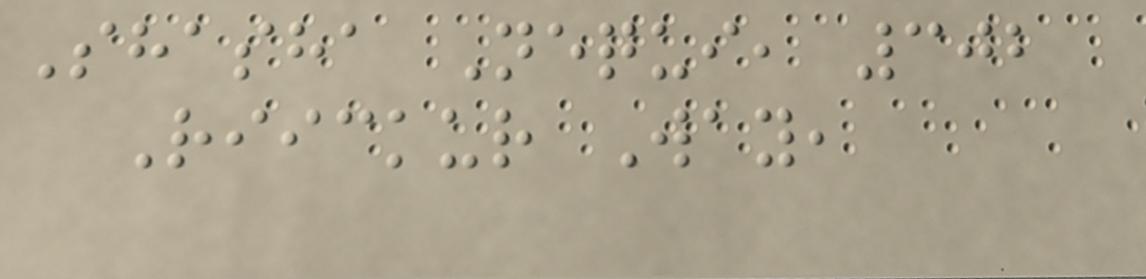Shasha Nequi, 302
Riickur Way,
